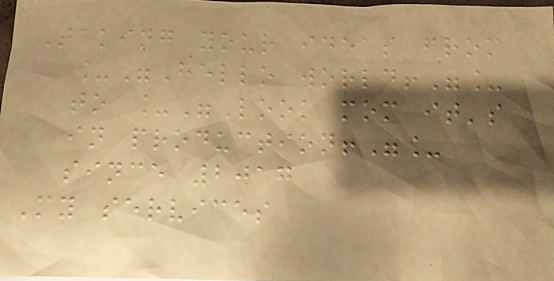Taking your ideas from
_"Hello world!"_
to _"Look mom it's
in production!"_
since 2017
My services
